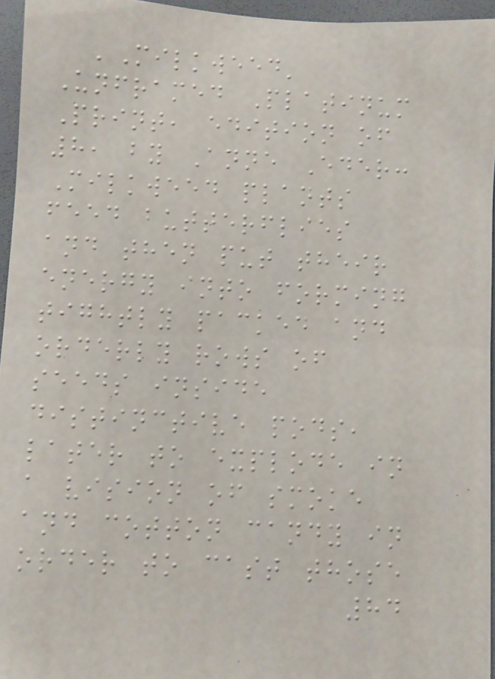'Milkweed'
Unframed Platinum
Print, edition of
8, by Anne Eder:
Milkweed plants
feed butterflies
and then put their
energy into forming
tightly packed and
orderly rows of
seeds inside
distinctive pods,
later to explode in
a vision of smoke
and cotton candy in
order to cast those
84
